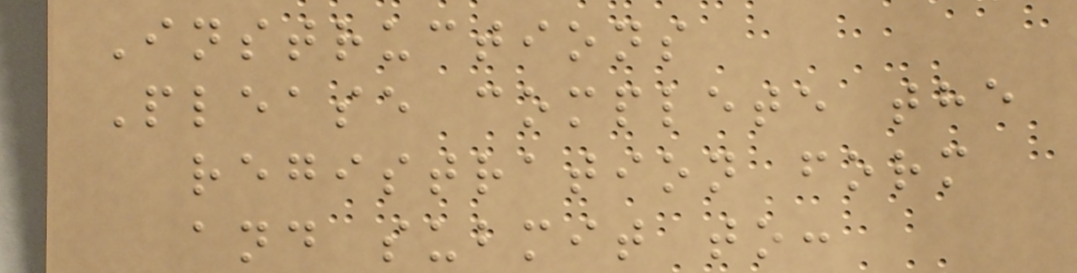Instructions
Please complete the
registration form
and submit to:
